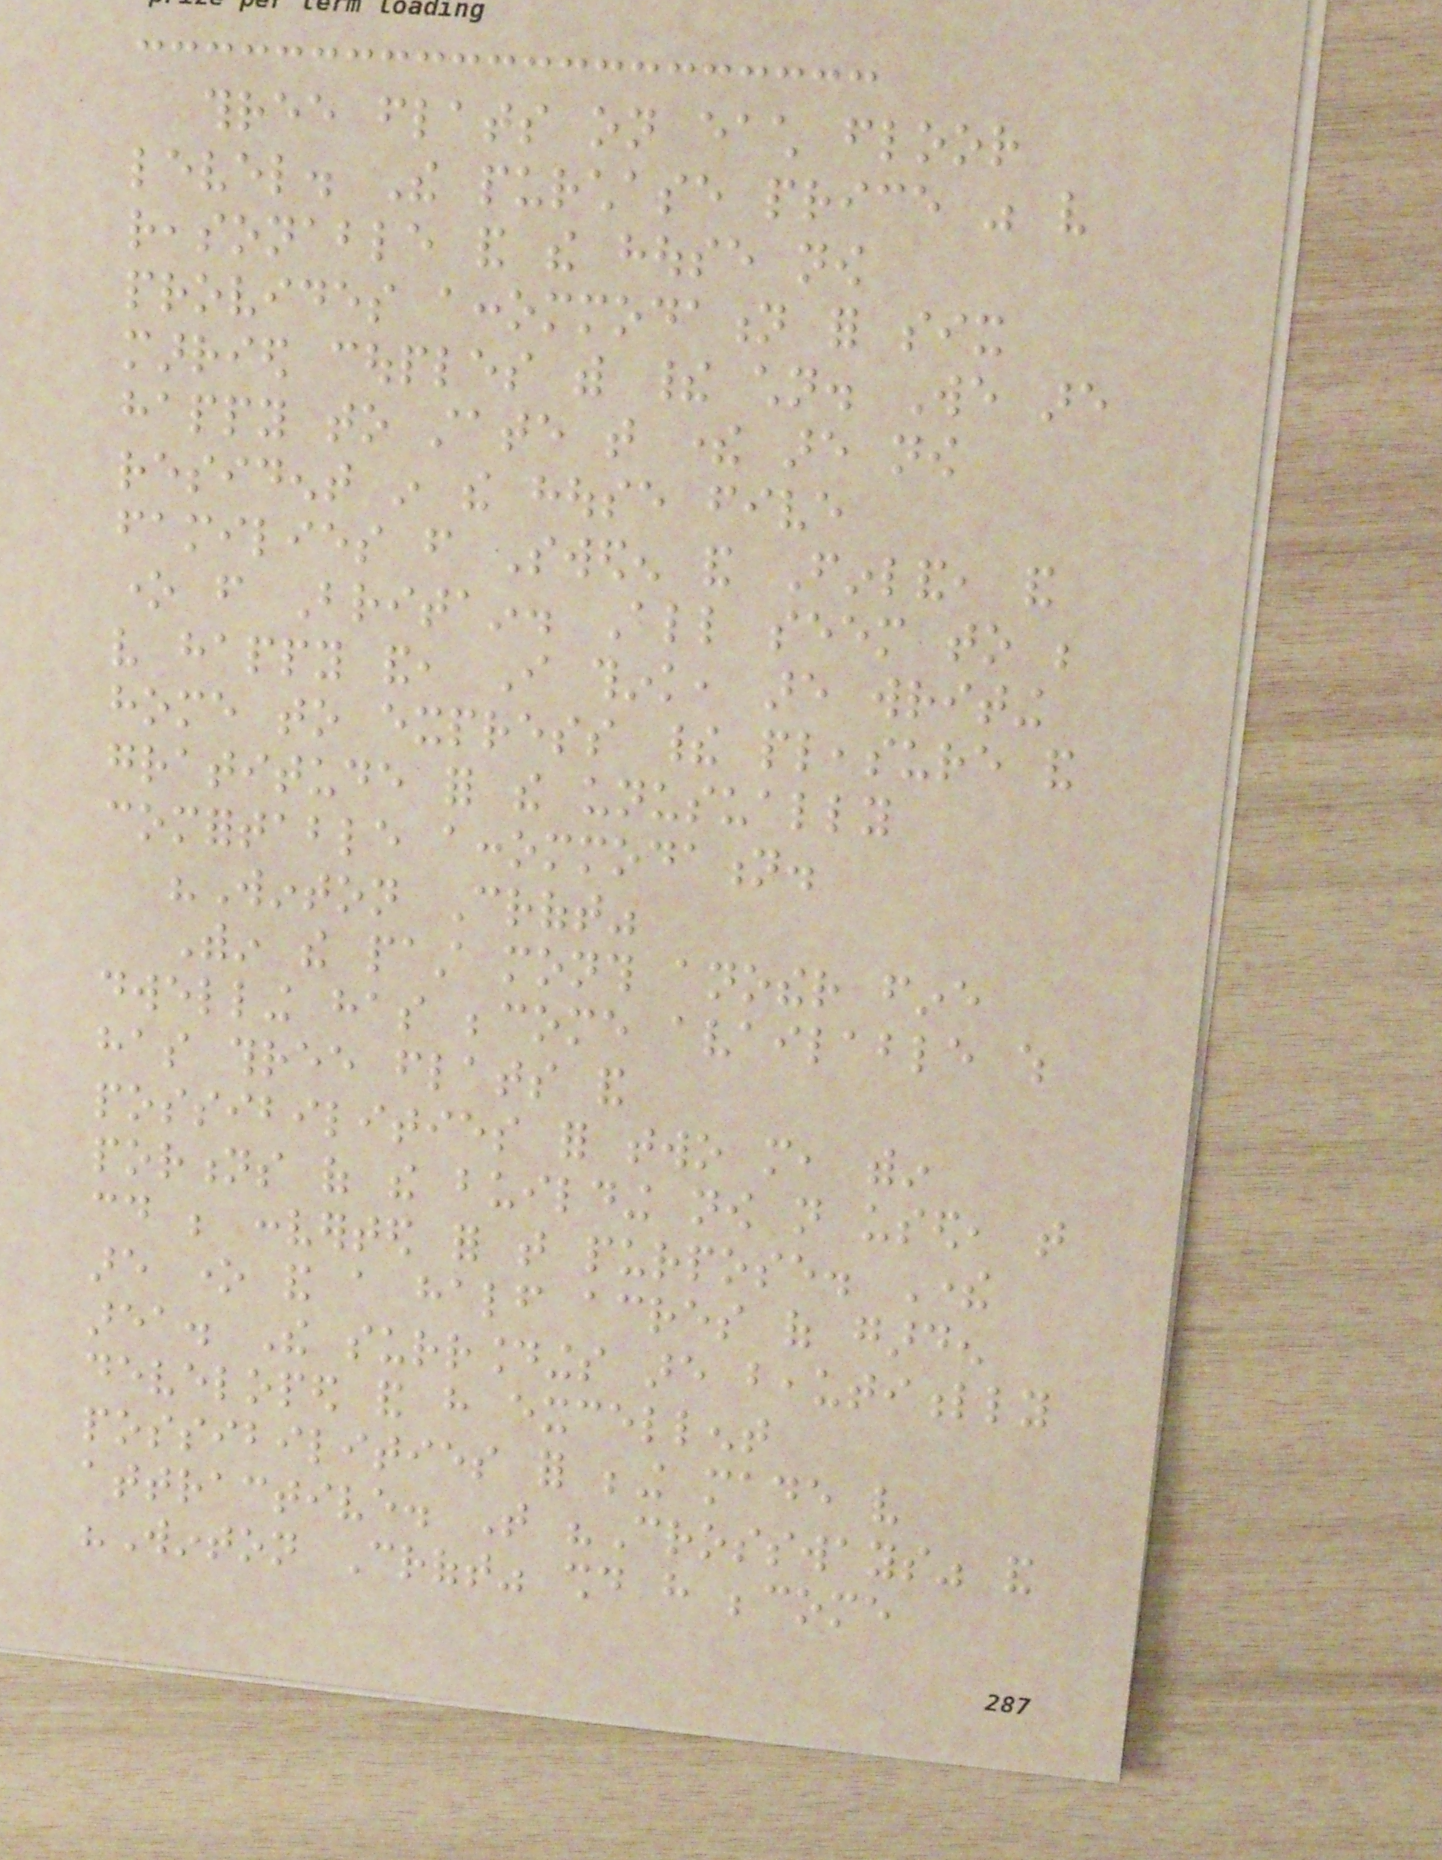three flats on each floor
level. The purchase price was very
reasonable and the house now
provides accommodation for six
married couples with their children. We are
happy to state that there are now
resident in the house five
families from Sweden and Finland, and
one from Britain. All seem to be
very happy and, I think, are writing
home to express their pleasure and
gratitude for the unusually
comfortable accommodation.
"Winton Croft"
Within the past month another fine
dwelling has become available which
has three flats and
possibilities for two more, within
portions of the building now not used, that
could be converted for that purpose. There
are one and a half acres of garden
area. The surroundings are beautifully
developed and have excellent
possibilities for being made very
attractive. That "Crossways" and
"Winton Croft" should have become
